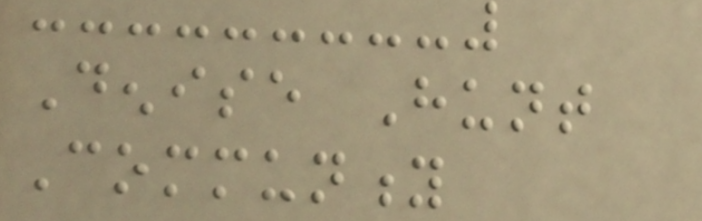Denise Hunt
Community
